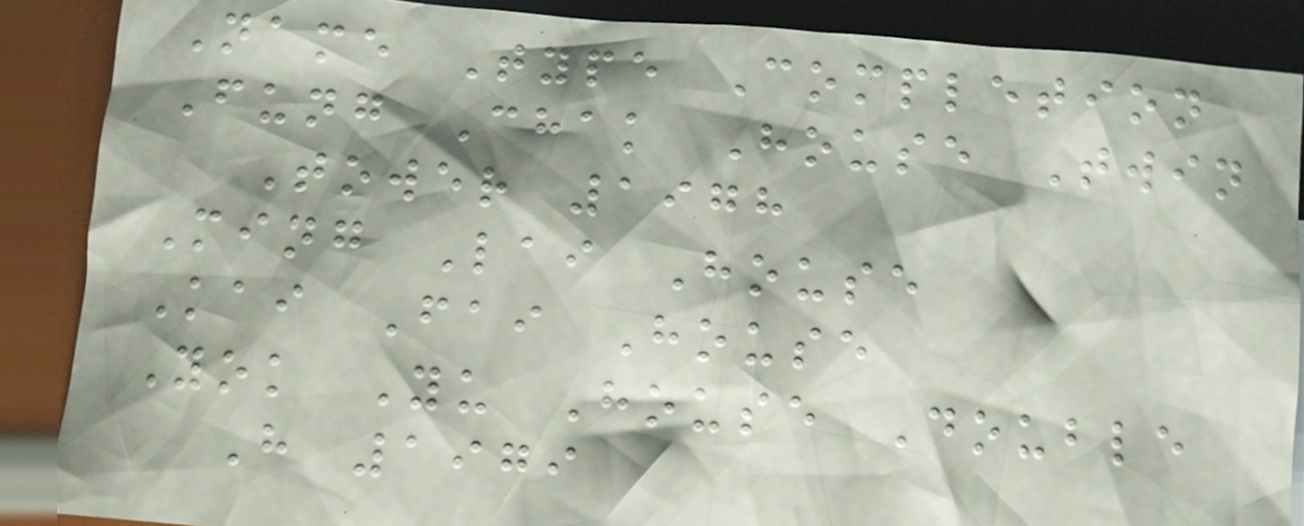Name Type Completion
Fung Chak House Twin
Tower 1978
Ming Lai House
Kai Fai House
Yok Yu House Double
H 1979
